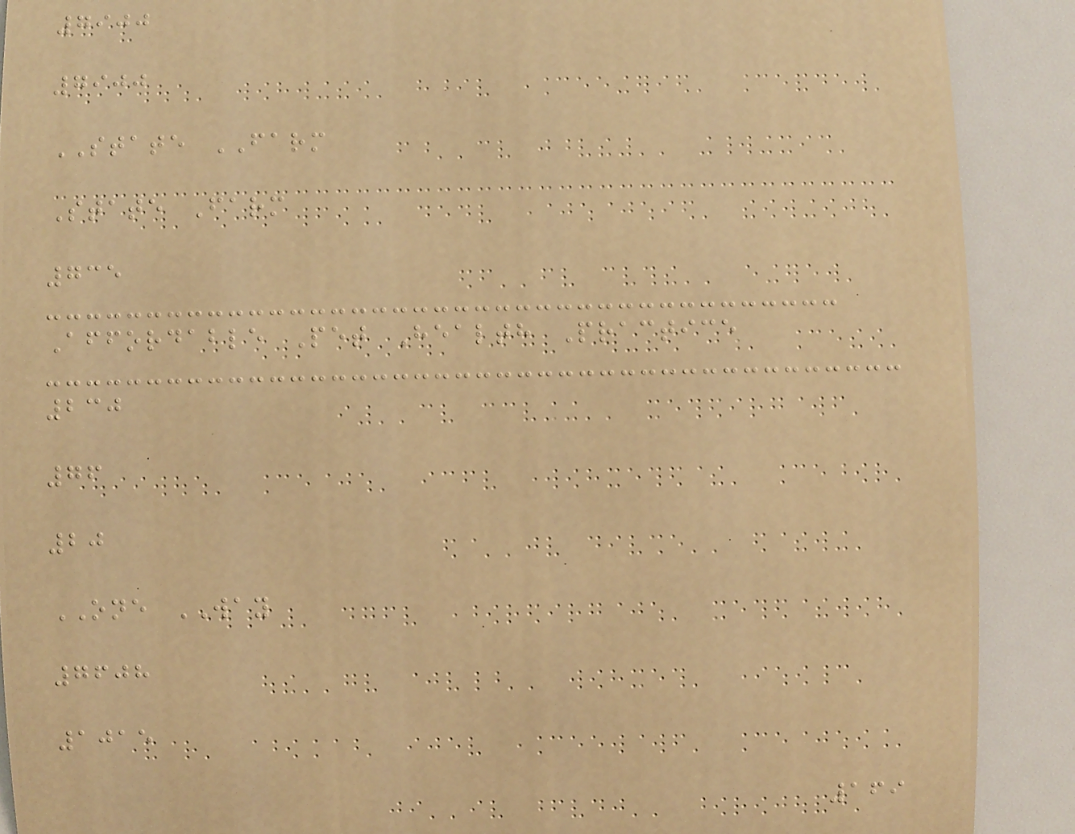7900
7900
STATE FARM
State Farm
735
Affordable Pet Health Practice
230
76
20
ONE WAY
7608
1015
169
